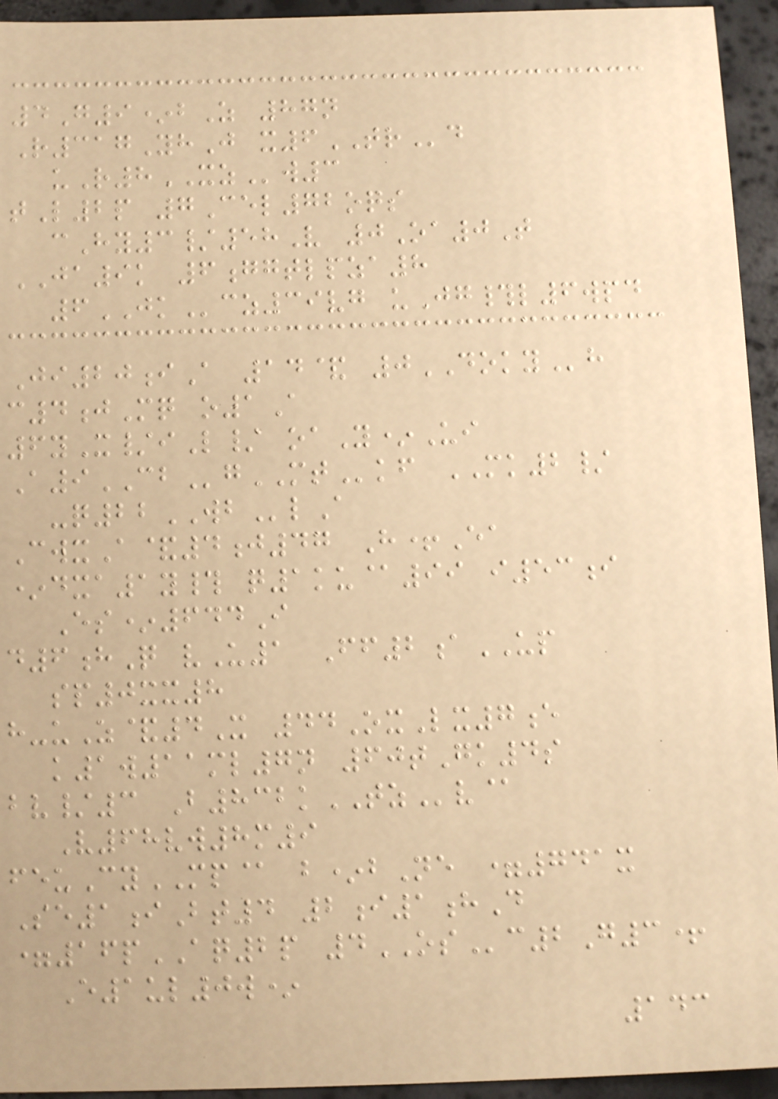4G9*bZ 87n
R317YhJ x6TRd
uR8XZw3
tL2p 7Cel72oqs
cHy3/58V 0Oa0T
JA9k 6ggtlpza8
6JKcz39vg uJg#l6wpd
Ji20iA 14& 0DOKYh
c4jMq o1A
6yX/iL/ oaY*Ui
A9CBgMTkf MK2/
-q22WBlA
CwxA&4j47 H+Ea
*dxa1y# q1ku@99 i53i
Es*644I
d6hQ vU1 Ff2aUP
sp0xx8
h-uZ&4X 44OxLx7e
k1w11ml7n 60tGk4s
bv/3 B832kTZv@
V68vw8m9
feuCyMP@ b*bNe =741x
Se1iBt4 2i1hD
=16pAQ2p 4OSc2G3+
E1ul0w*
143
